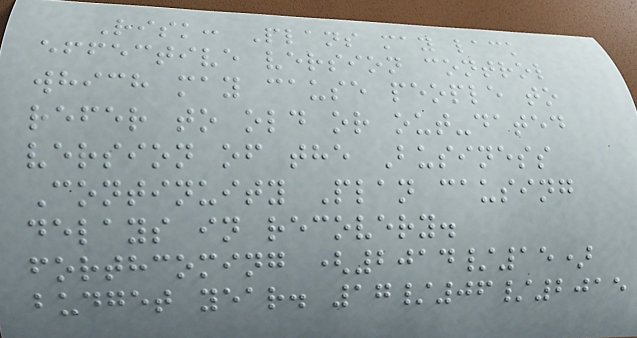Risk: Plans may lack
effective version control
which may cause people to
refer to old or out-dated
version of the Business
Continuity Plan causing
delays in recovery.
forthcoming (2014/15)
budget year. 17/06/2015
